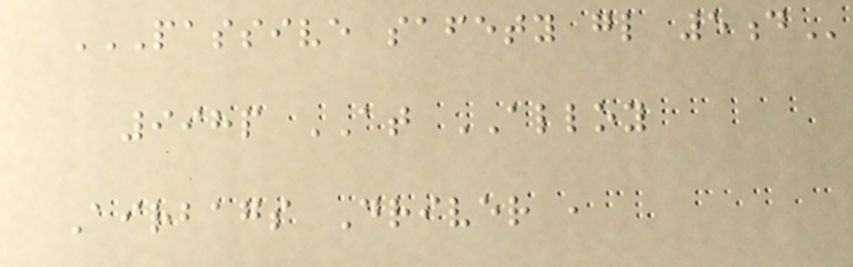PASSIVE SAFETY GL 5D
998p AT ALLOY
Airbags Driver ,
